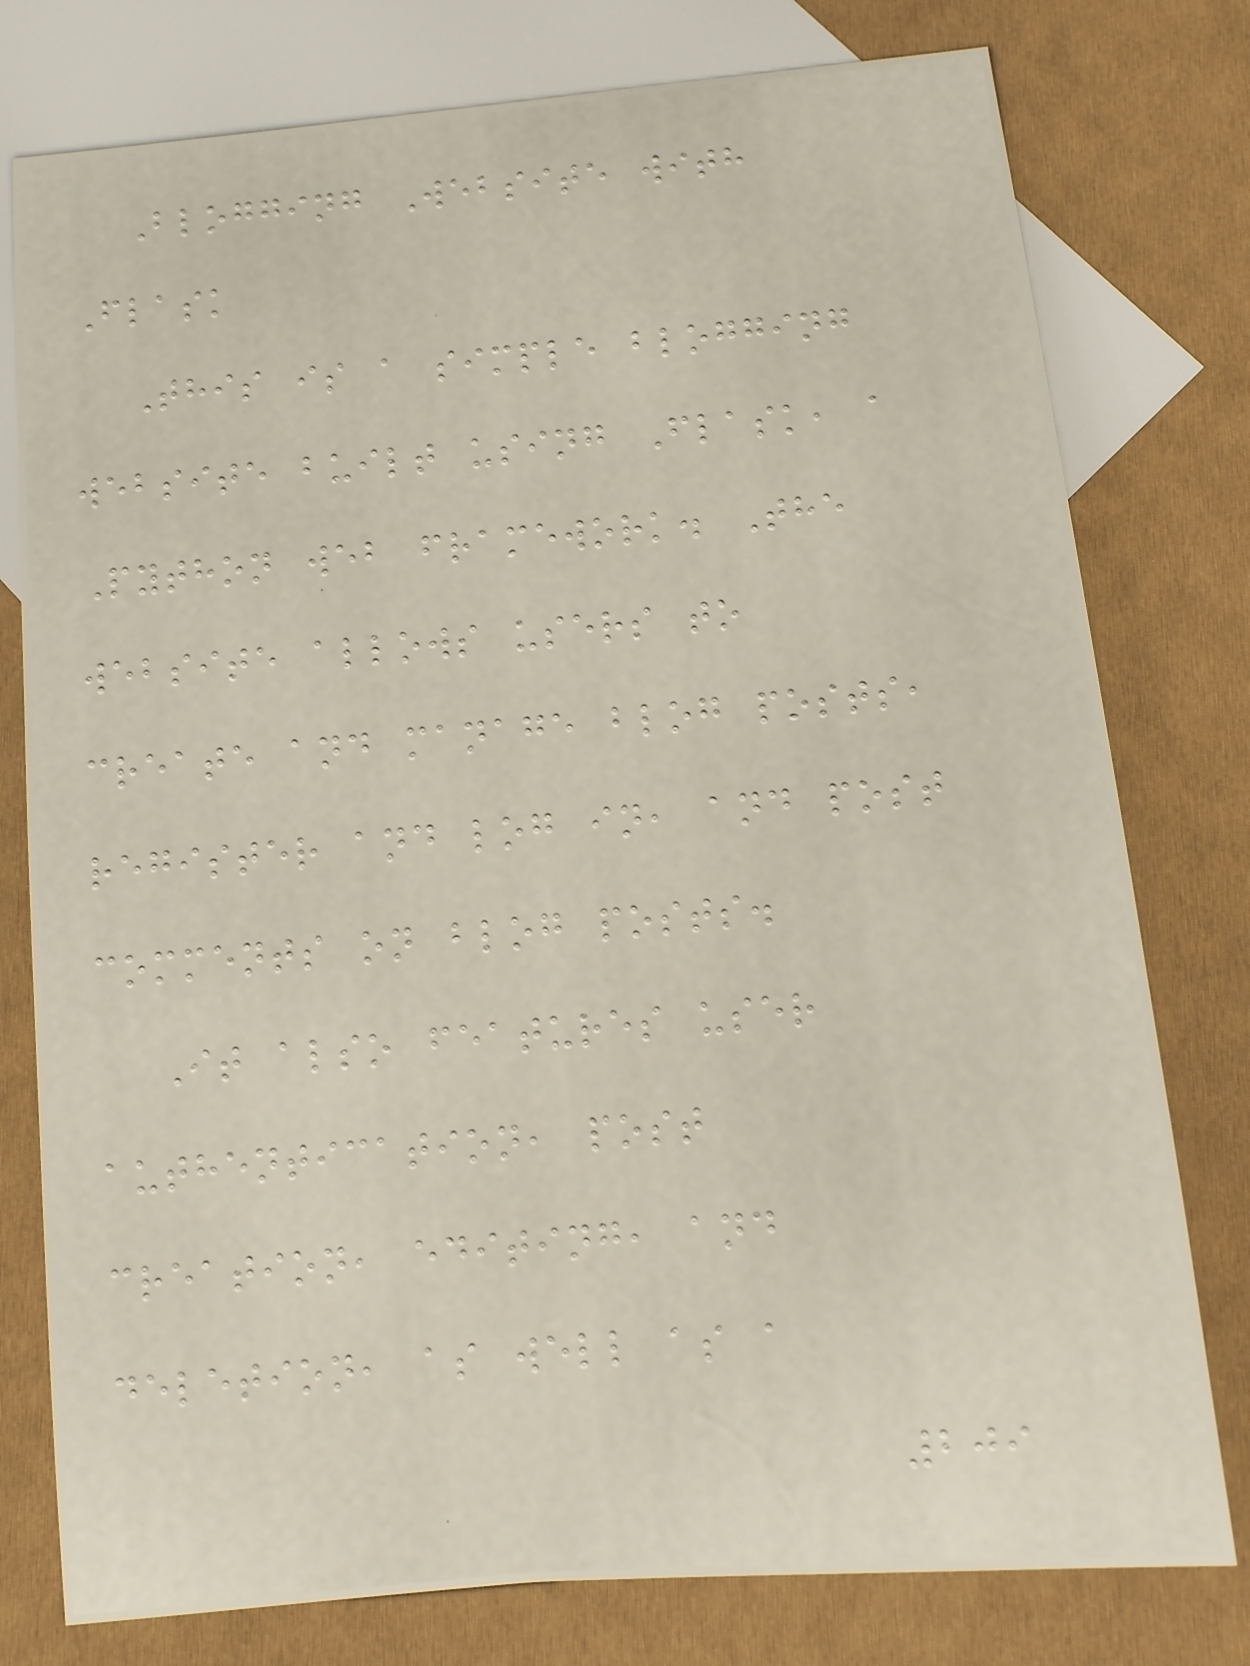Blogging Website with
Flask
This is a simple blogging
website built using Flask, a
Python web framework. The
website allows users to
create and manage blog posts,
register and log in, and post
comments on blog posts.
It also features user
authentication, post
creation, editing, and
deletion, as well as a
209
